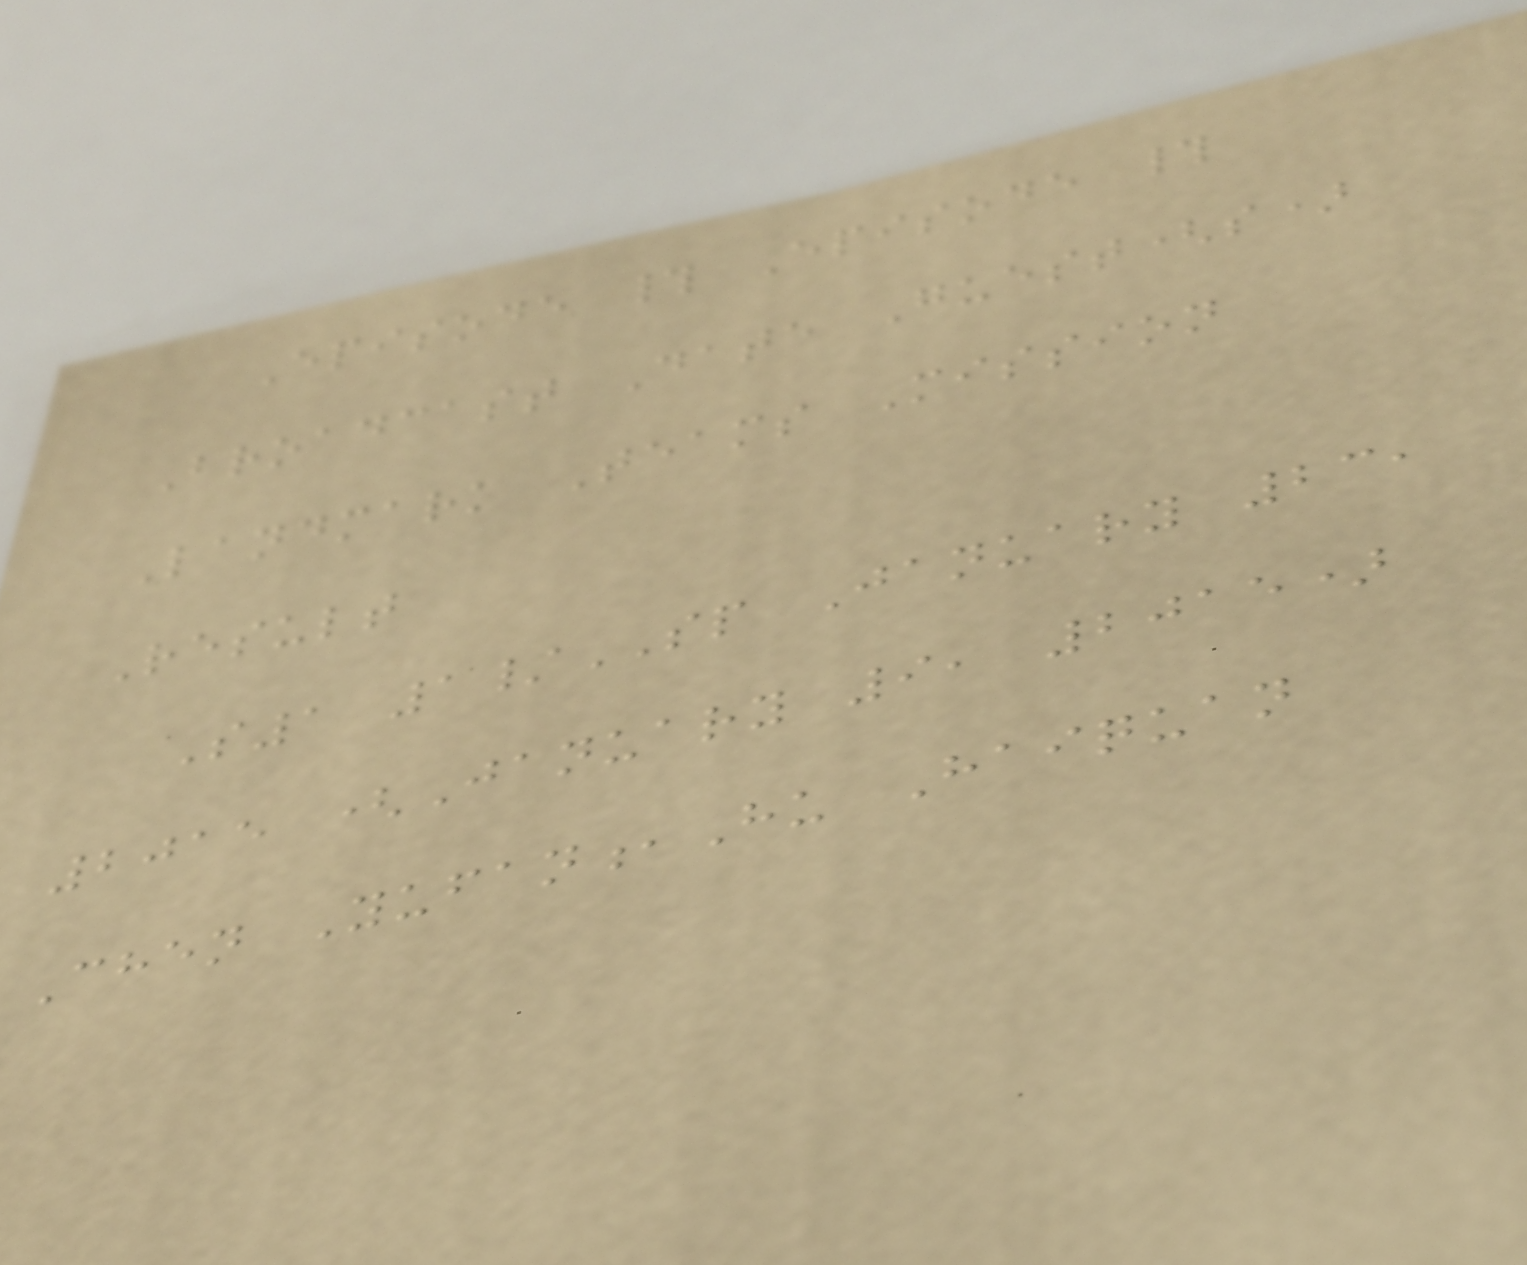Episode # Episode #
Broadcast Date Guest(s)
Landmark Teams Mission
Result
S1 1/SP January 23,
2015 (January 9, 2015)
Chen Yufan,Hu Haiquan
